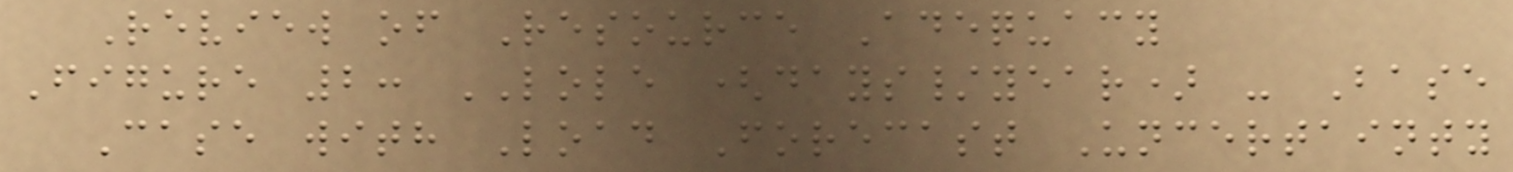Review of Resource Adequacy
Figure 2: LOLE (days/year) - Base
Case with Load Forecast Uncertainty
